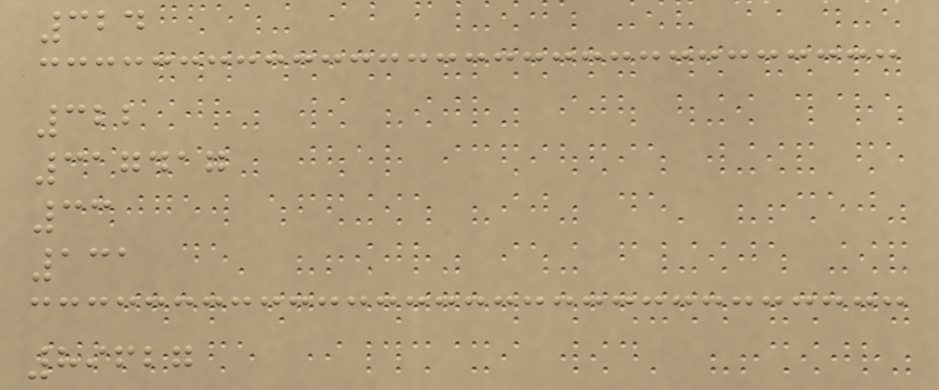324
322
317417
33
131
89627
